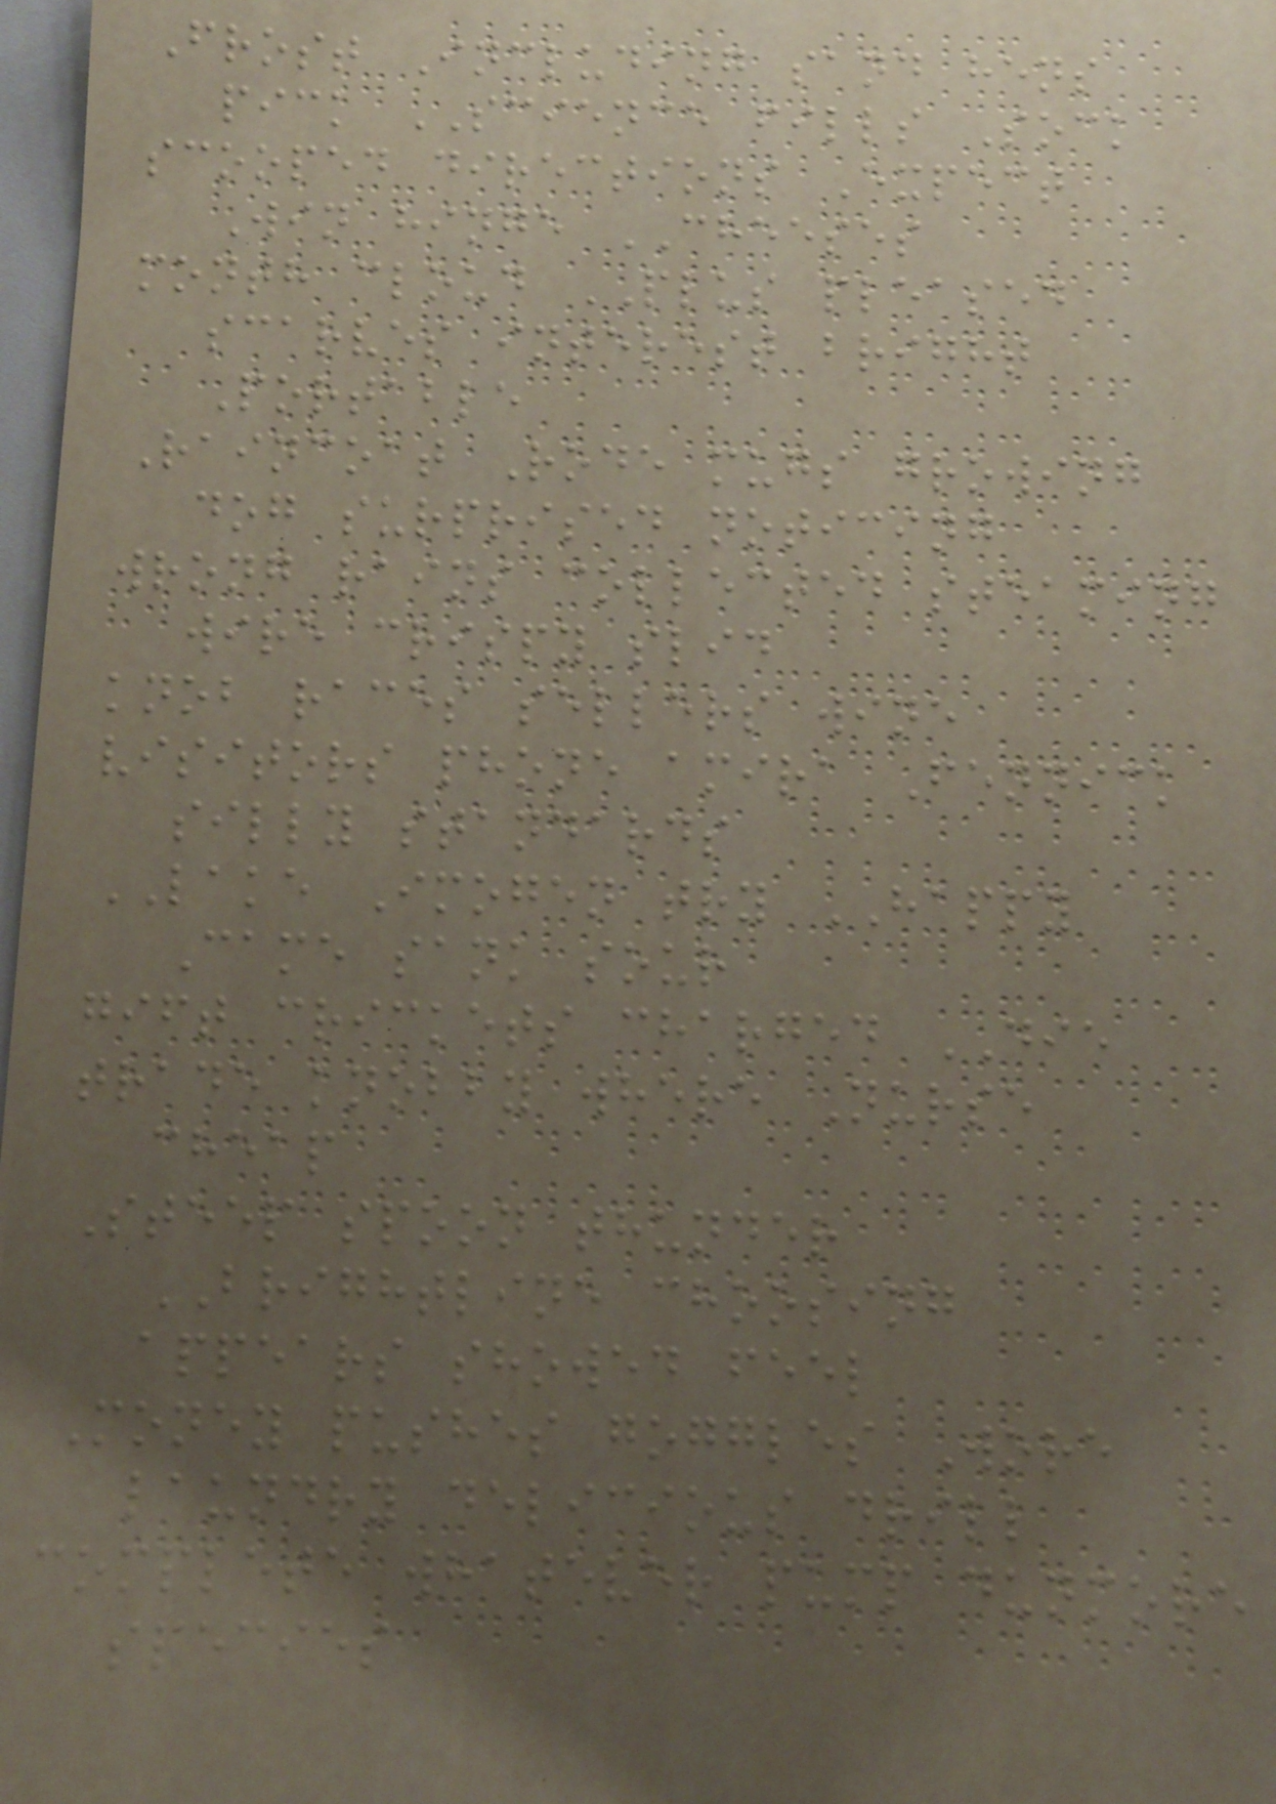Frost Including sand hens
pick SCIENCE fills Sock
scooped directions Expect
Win hinge CHEESES
month cloud PLUS pleased
scarves interest bright
Portable
Raincoat Rode mugs growing
dog surprised noticing
wrong rains collected steaming
wire crispy slid
knob races sellers wine
visitors phone amira Fennick
silly standards
LAKE Imogen try HAPPY
Came sank sour
gift crickets charged DIE
trade knobby where Nurse
cheap
Steep spoon thunder
BRIGHTLINE choosing
appears showed feel
Money pushes goggles Wore
laundry delicious drill
complete whatever pump dunmore
species
